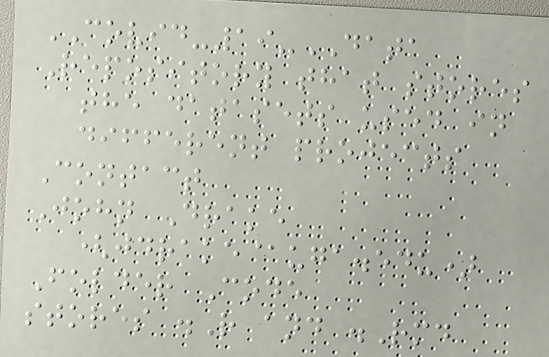COVID-19-DATA
Repository that stores
the datasets used in
different projects
Contact
John Drake
(jdrake@uga.edu)
Folder Code
stores .R and .Rmd
